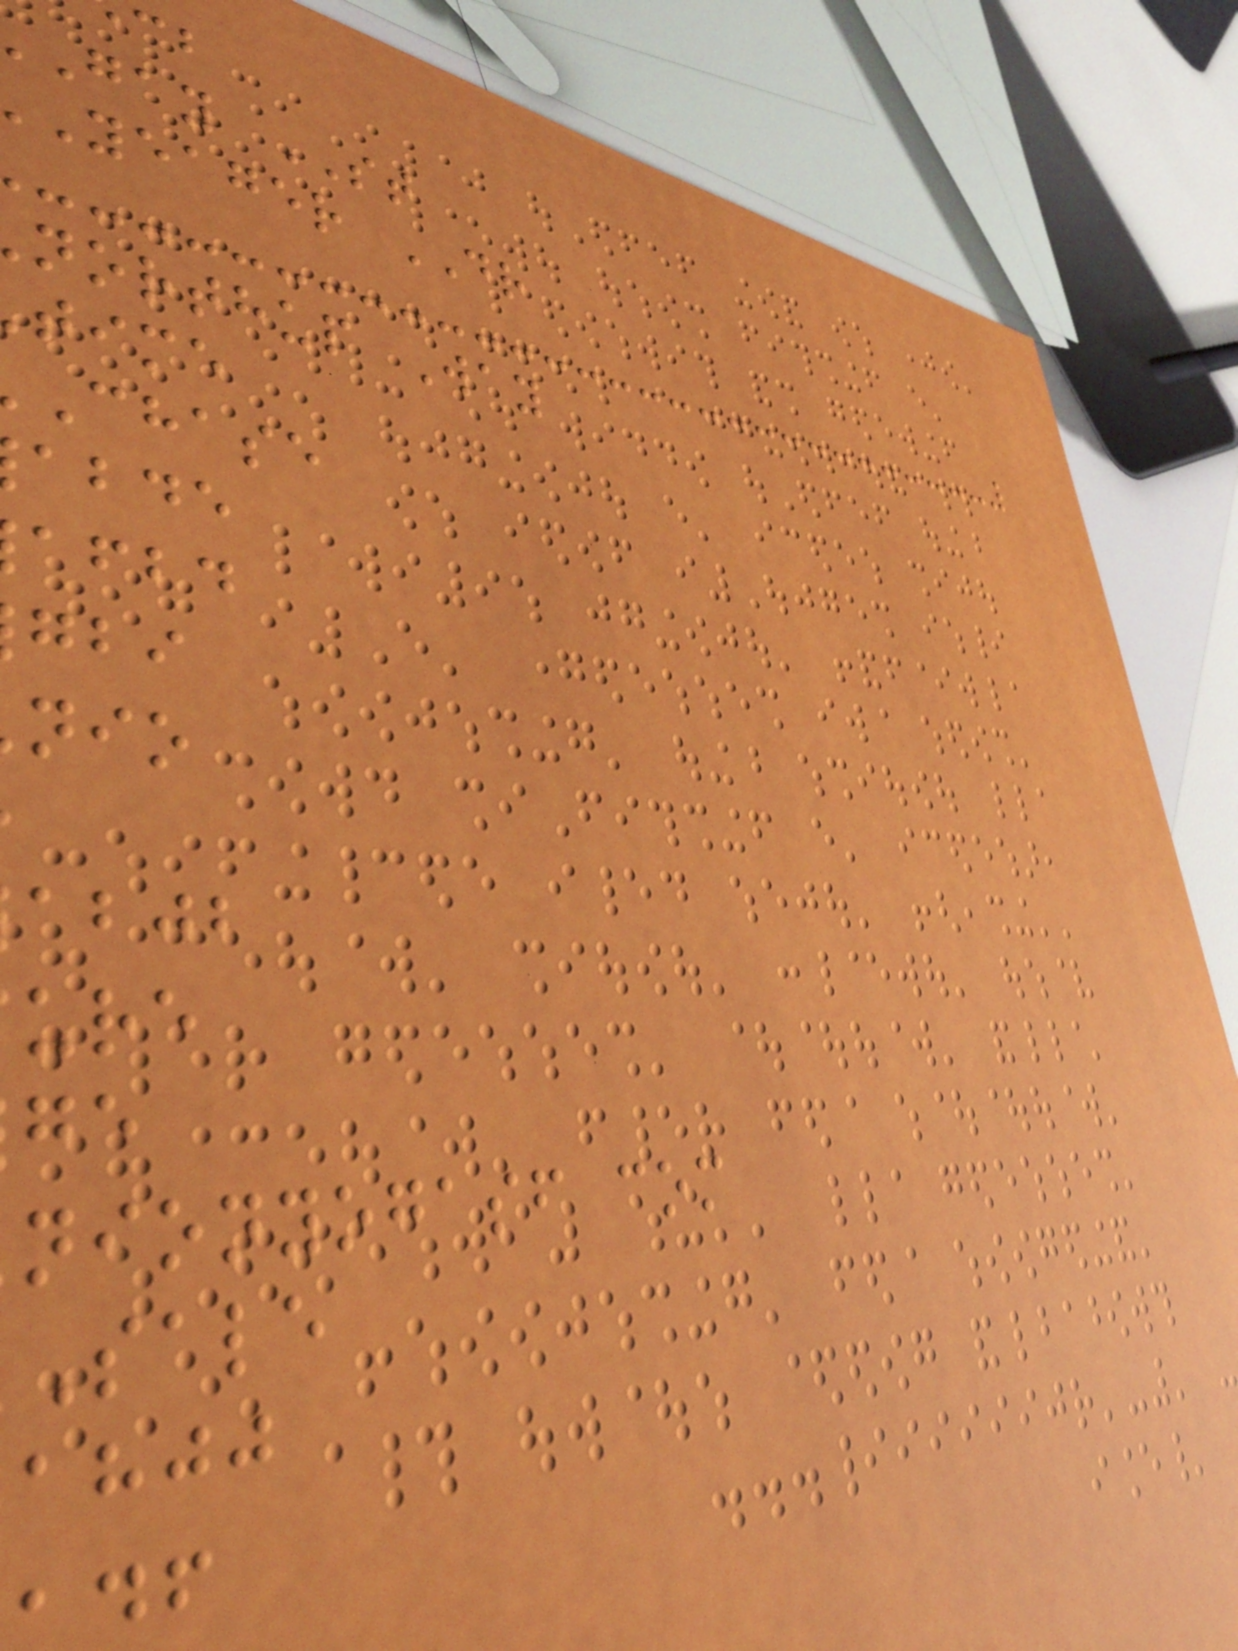gay ST
yeager DR
northup Way
time
chase
abde
afbd
abjb
nionyogasf com
sale
ahjj
